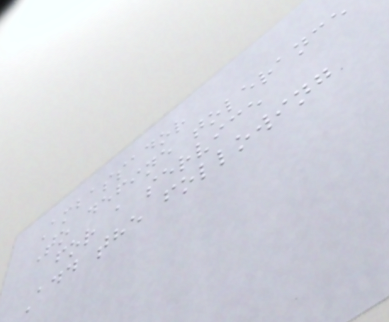Ambassador
To define tolerance
for a service
Add the following
